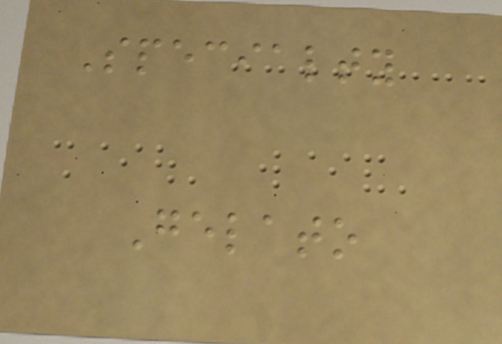Specialty
Gelato
